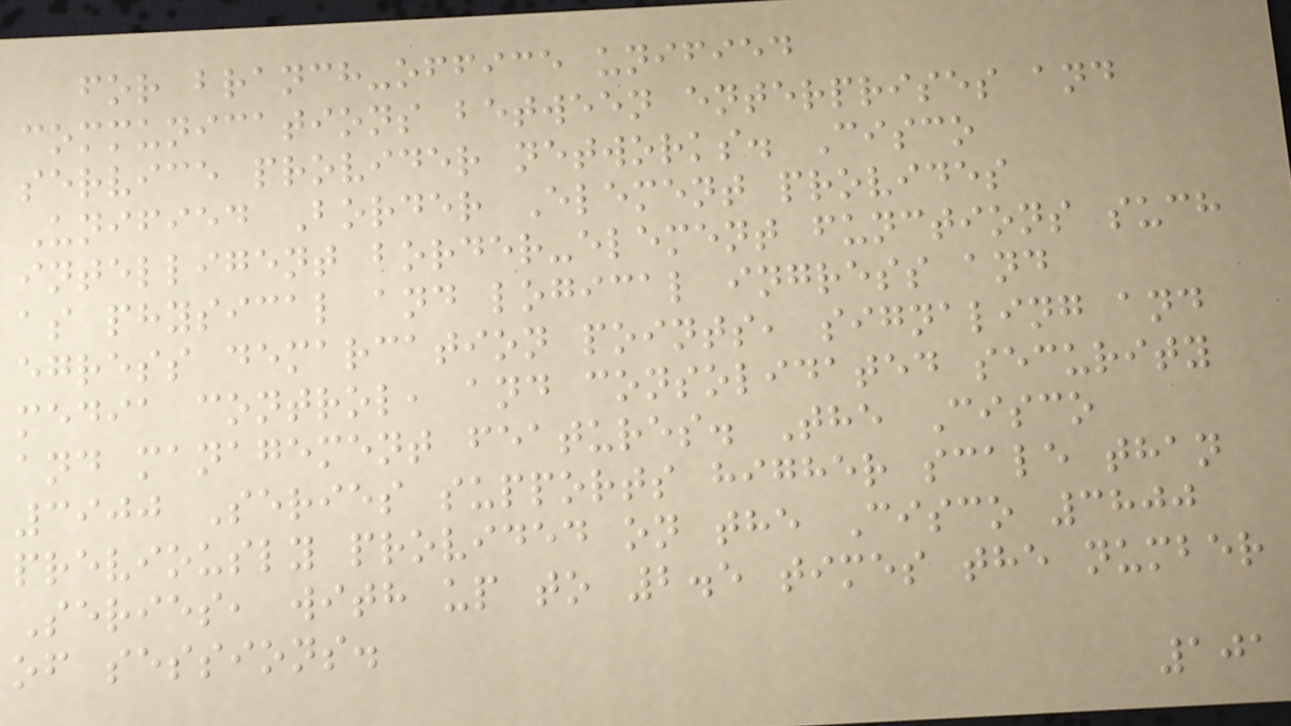for branch-office unified
communications between enterprises and
service provider networks. Cisco
Unified Border Element provides
intelligent border-element functions such
as physical and logical ingress and
egress demarcation points, signaling and
media control, and consolidated security
and management features. The Cisco
3900 Series supports higher scale than
previously provided on the Cisco 3800
Series, with up to 2.5 times the number
of sessions.
101
